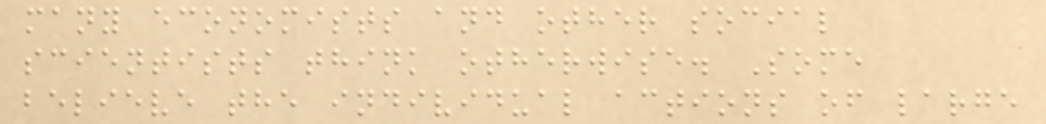many economists and other social
scientists think otherwise. Some
believe the individual actions of large
